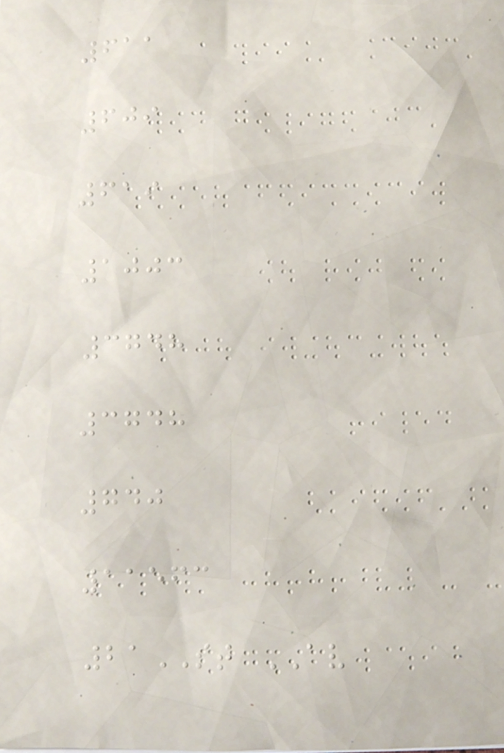611
609
619
1003
3748
3748
740
11563
21ST AV
